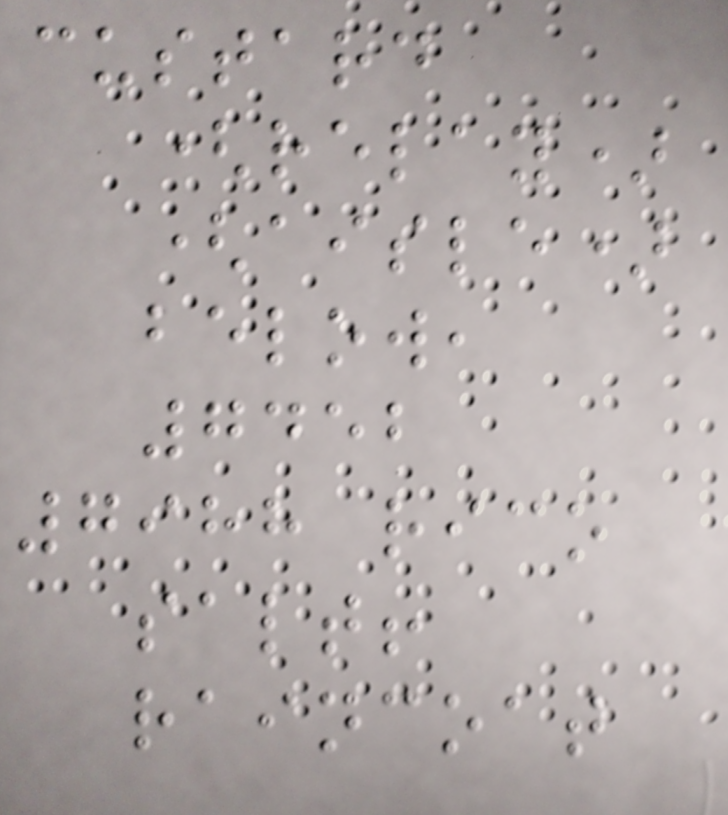custard
(relay)
(aisle)
below,
7452
7988 rico
salt!
raincoat
